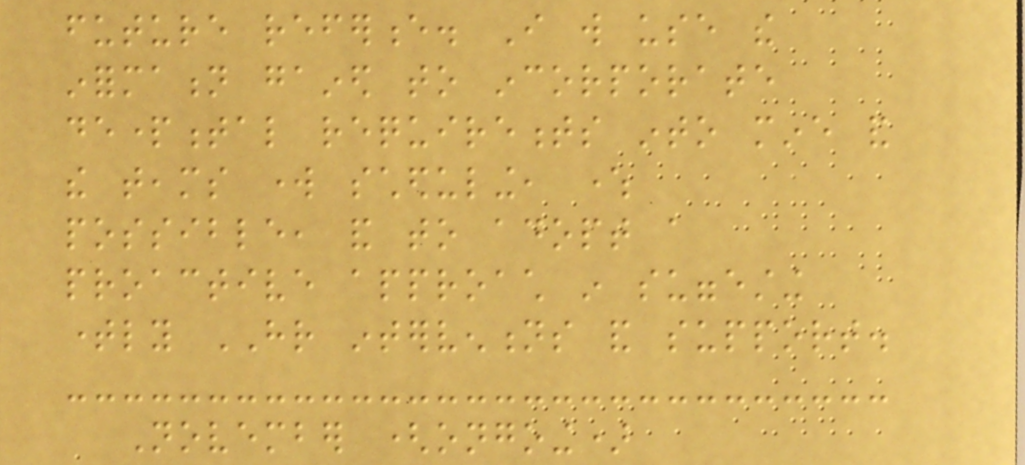future reference. I will use the
information gained to incorporate
departmental requirements into mine and
the teams work scheduling, where
possible, and to adopt a
proactive approach in suggesting
timely HR interventions and support.
November (ongoing)
